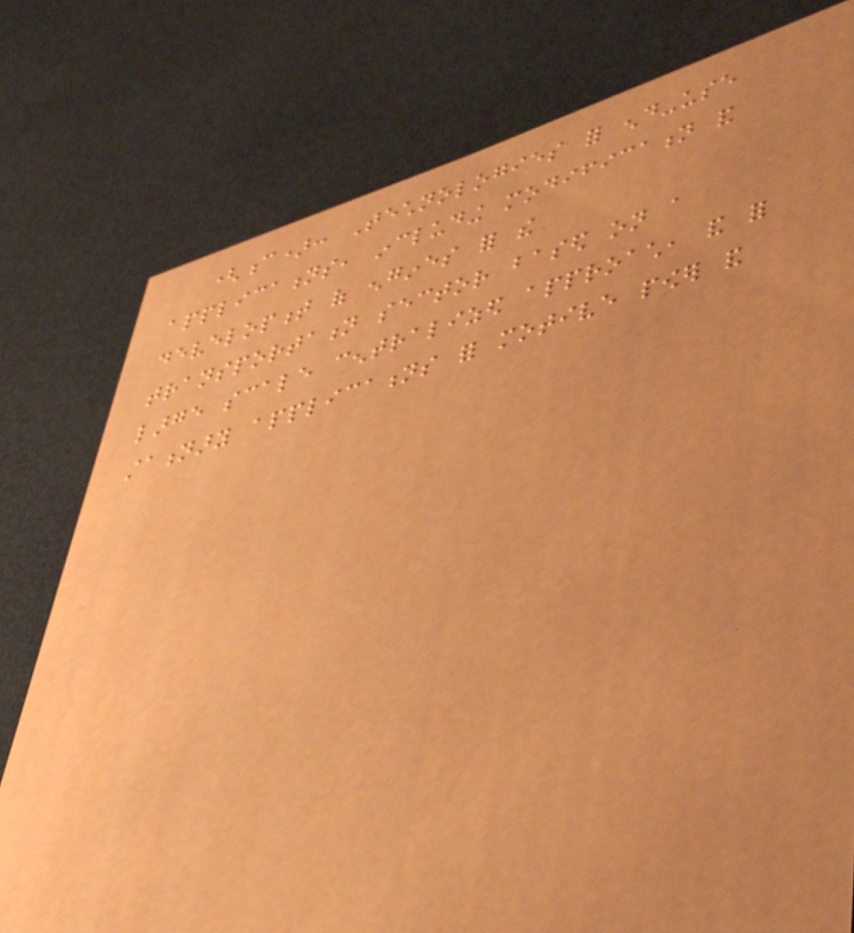(c): Technologies for end-use
applications, including modification and
development of engines for the
transportation sector based on a
large scale centralized approach, and for
stationary applications for motive power and
